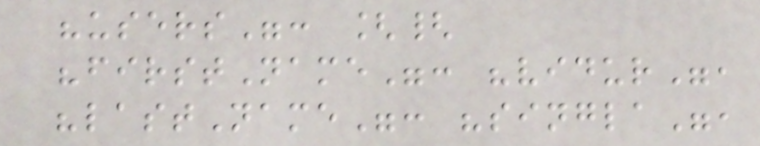"users": [{
"firstName": "vidur",
"lastName": "singla",
